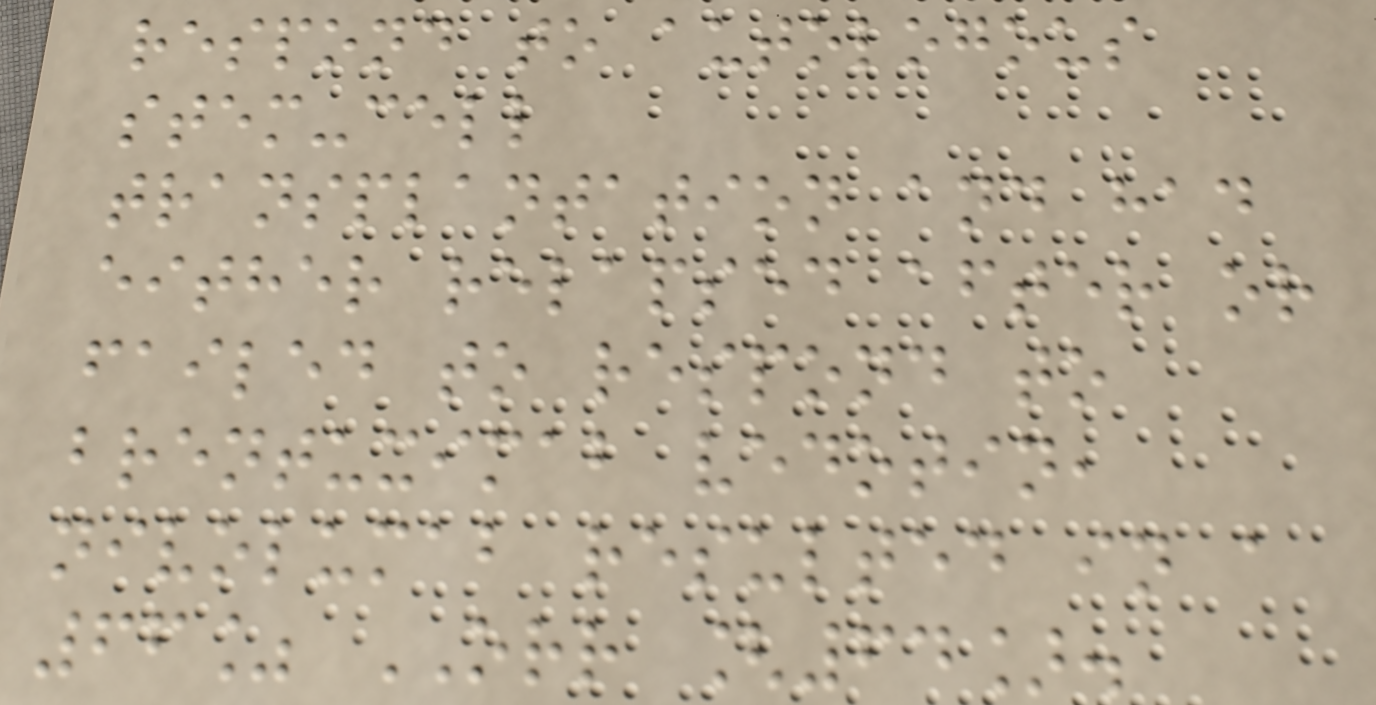respond to autologous
stem-cell
transplantation and had
either relapsed after or
failed to respond to
brentuximab vedotin,
nivolumab resulted in a
66% ORR [64].
